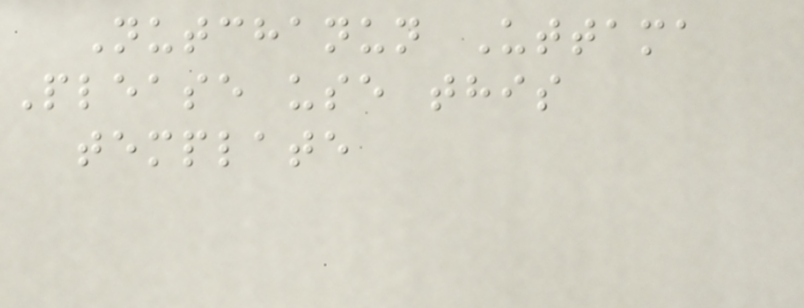Nutchanun Uttama
Please use this
template
